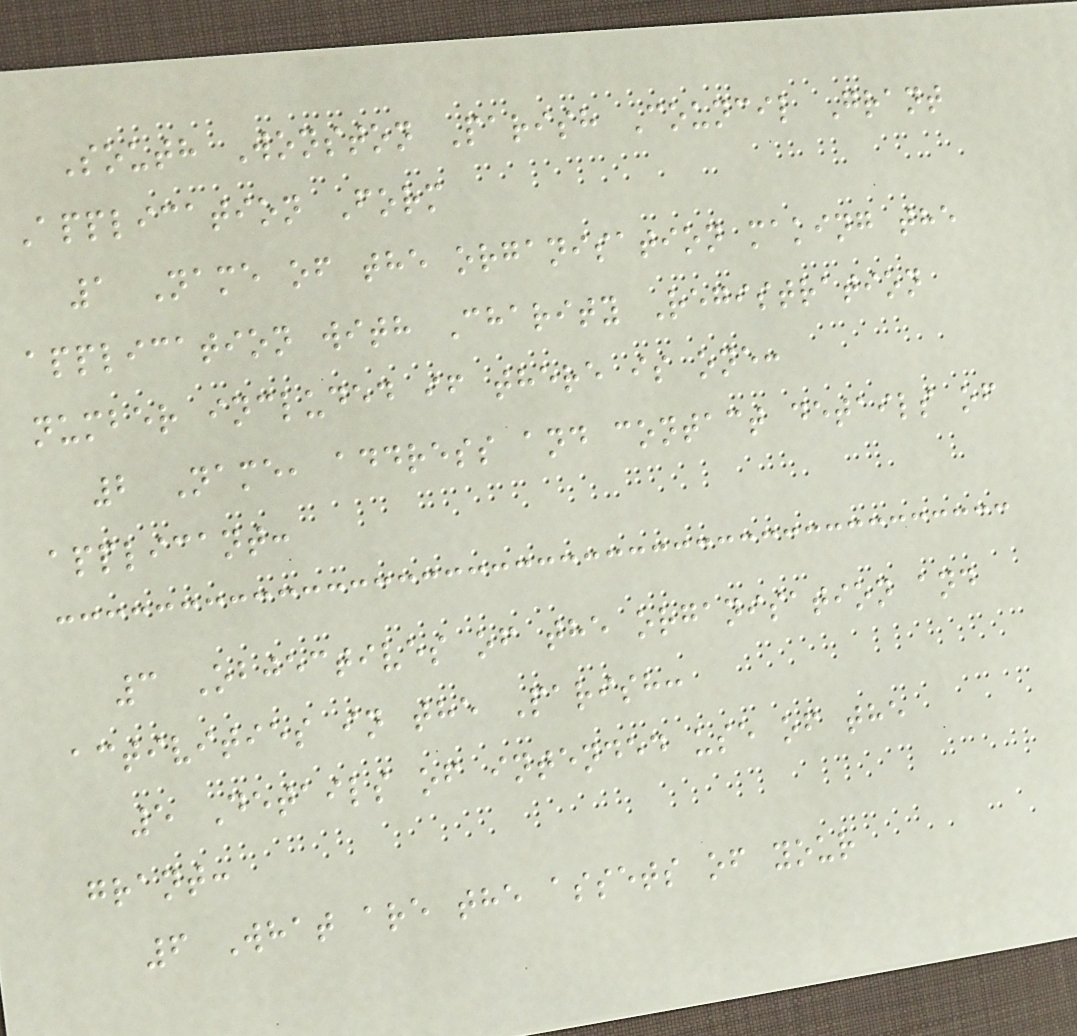South Wonston Parish Council Grant
Application Form
1 Name of the organisation making the
application with Charity Registration
number included if there is one:
2 Name, address and contact details of
applicant:
3 Objectives of the organisation and
activities in the Parish:
5 Details of intended use of the
grant:
6 What are the assets of your
